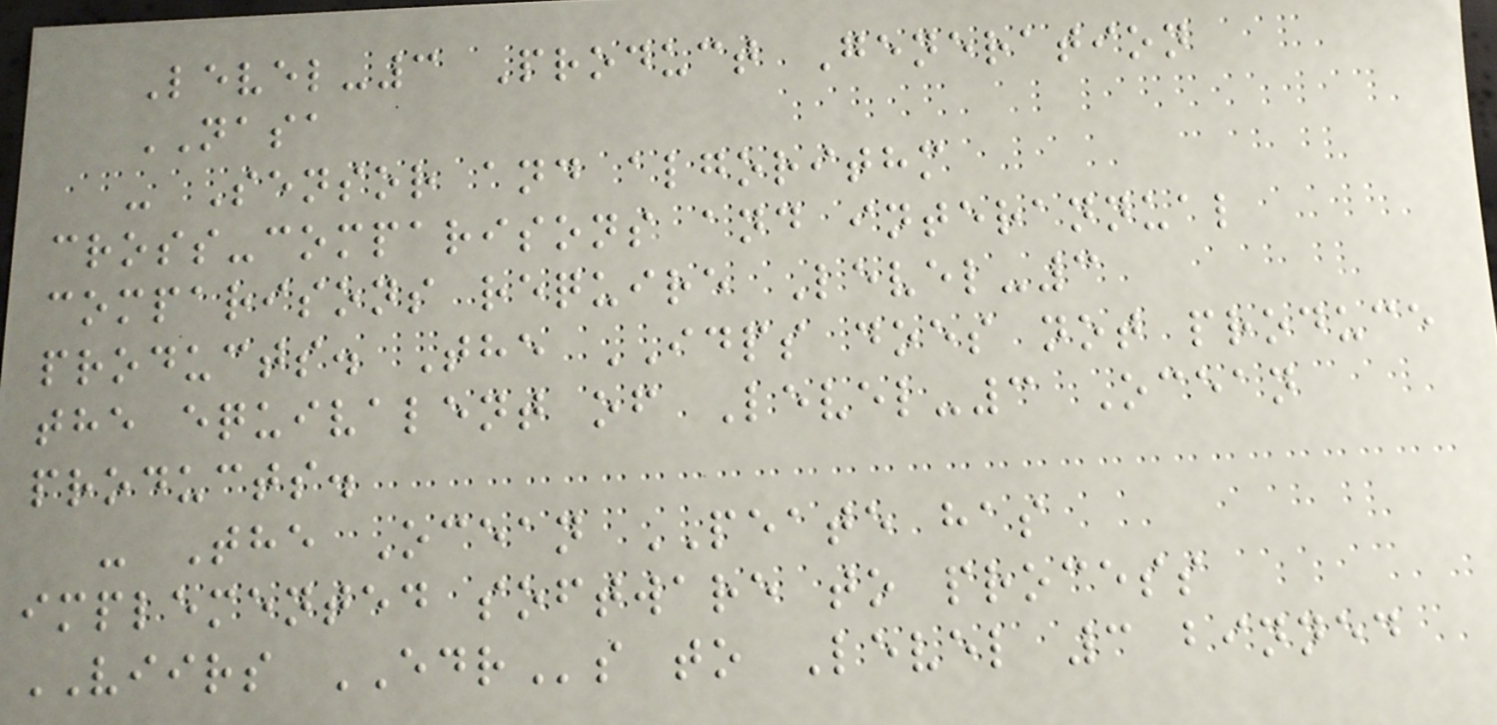Level-3 Product Generation
NASA
- Sensor and algorithm
cross-comparisons and interannual
comparisons require Level-3
products. The IDPS does not produce
the equivalent of Level-3 Ocean
products.
- The Ocean PEATE has
implemented software to process
VIIRS EDRs to Level 3 binned
